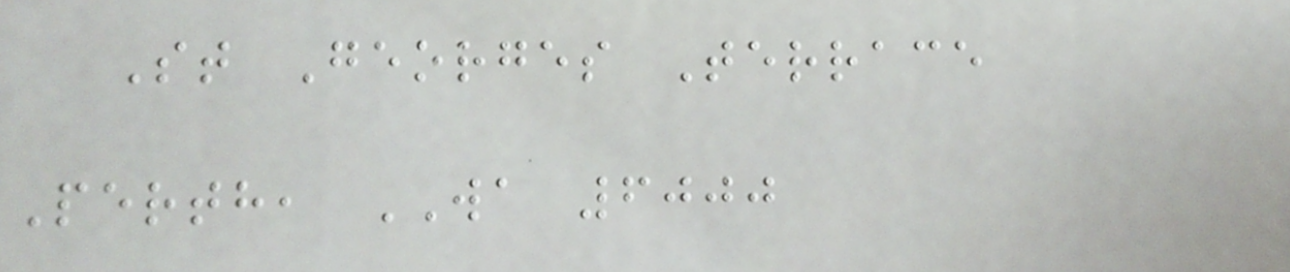St Georges Terrace
Perth, WA 6000
